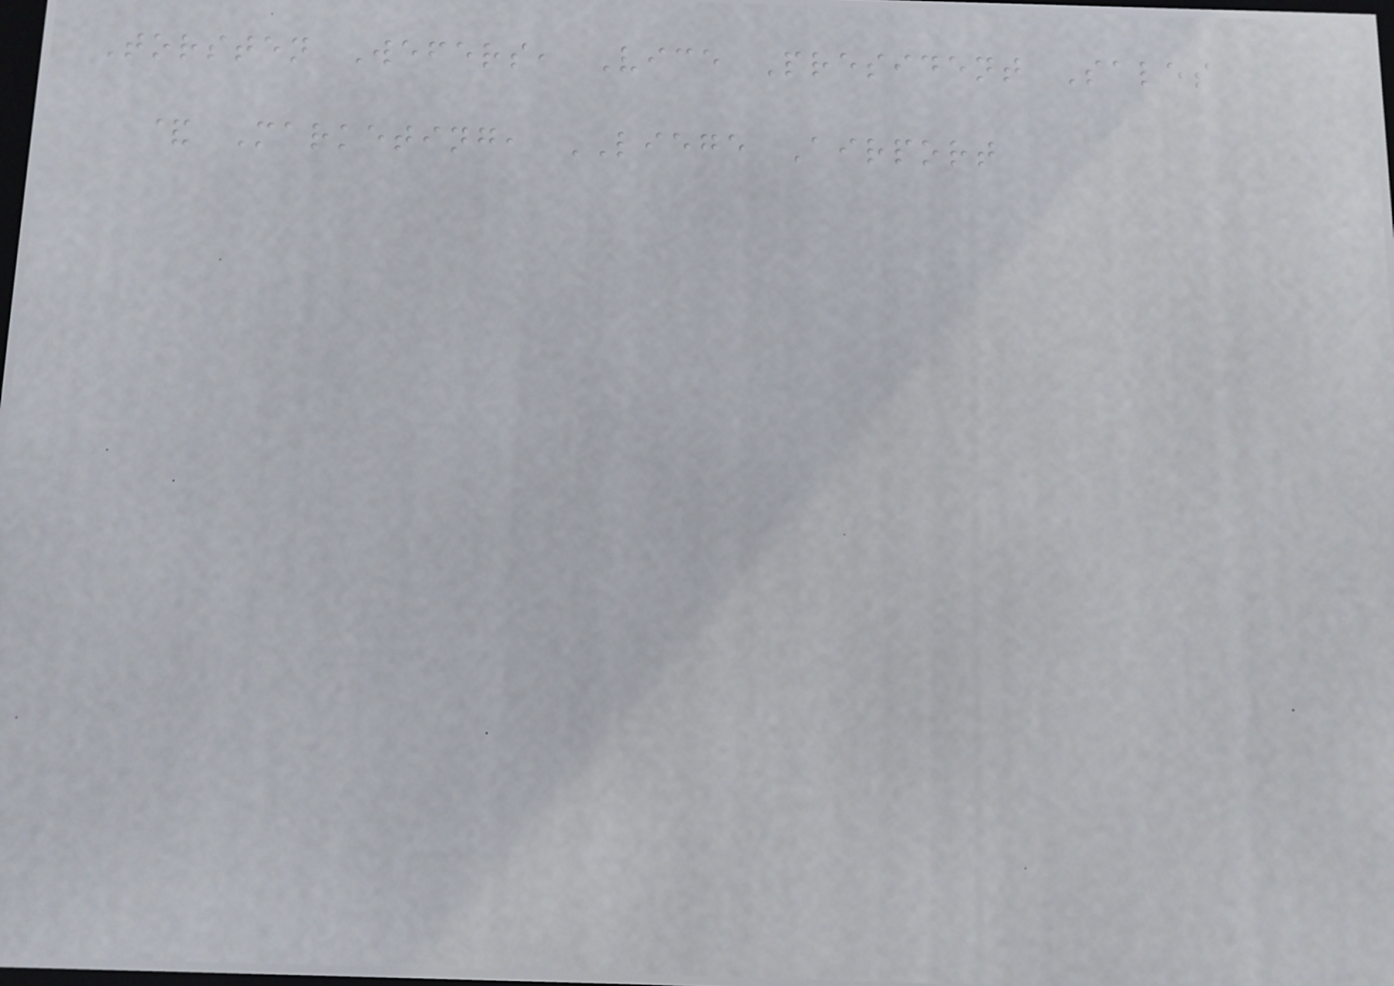Torsten Wefers, Vice President Sales
& Marketing, LIEGE Airport
